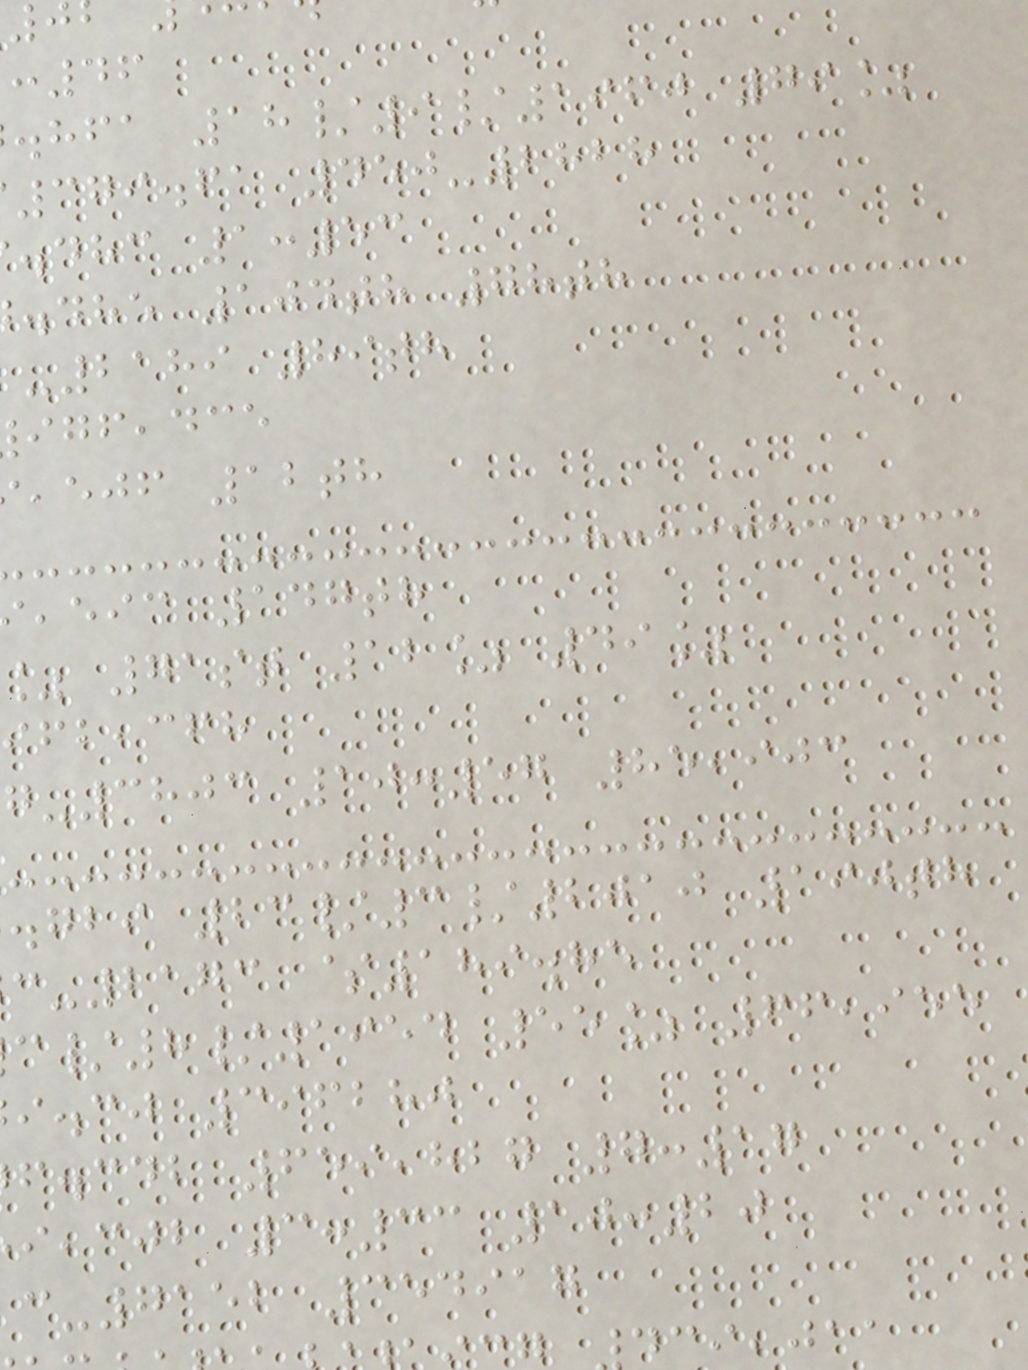:46
.hfa 18/9/1960 79%
379.61 450-2828
.dhc 1:53
.dhe 104th 78th
-2189 89th
,dce
,ejf 12th
,eic 147th
71st 12% 49%
,cfh
-3803 10:57 85,903
.gbi 23/3/2010 190th
-2173 $189.85
/8/1954 55% 66,955
i.cj 396280
f.cdb 659,827 7:17
,cjb 3:33 10:20
-7152 354917
